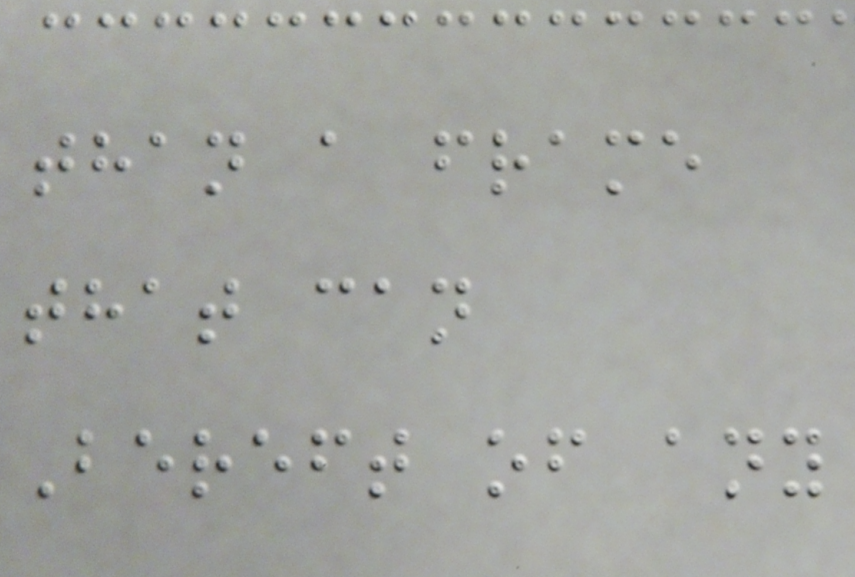than a frame
that can
Bereft of any
